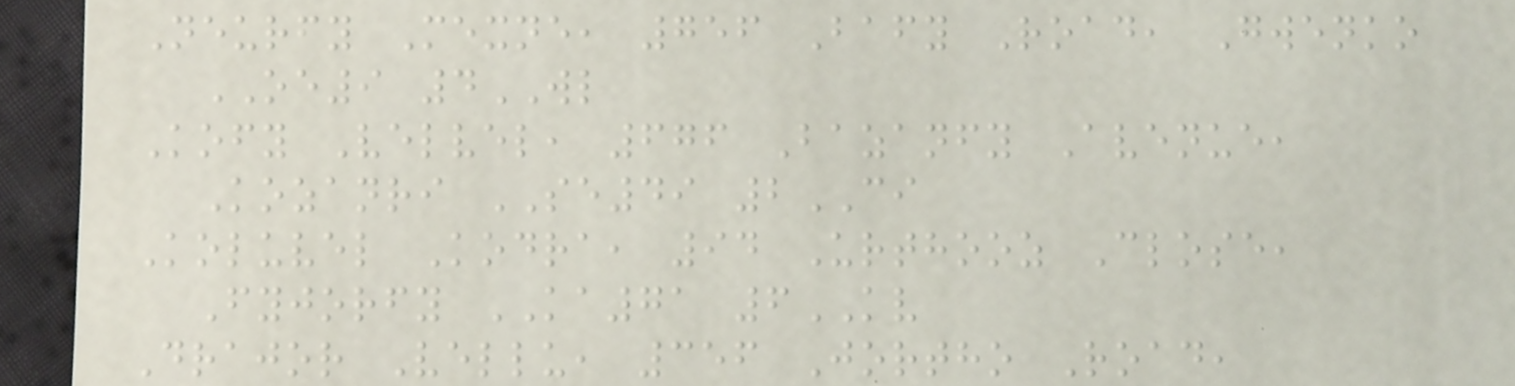Neurfy Mexne, 756 Bafy Road, Gwenko
OE9 4WL
Kofy Velvel, 676 Bazanfy Avenue,
Kozanri SE49 2CI
Koluvel Kodra, 94 Urthooz Close,
Fyjorfy KA71 6KV
Drajor Vellu, 356 Jortho Road,
